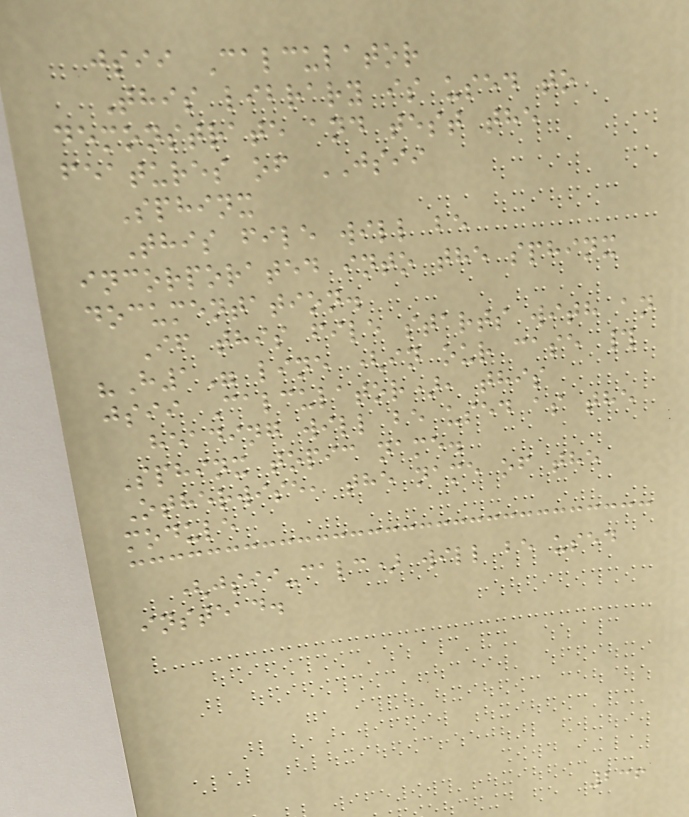jsii Calculator
This library is used to
demonstrate and test the
features of JSII
Sphinx
This file will be
incorporated into the sphinx
documentation.
If this file starts with an
"H1" line (in our case #
jsii Calculator), this
heading will be used as the
Sphinx topic name.
Otherwise, the name of the
module
(jsii-calc) will be used
instead.
236
